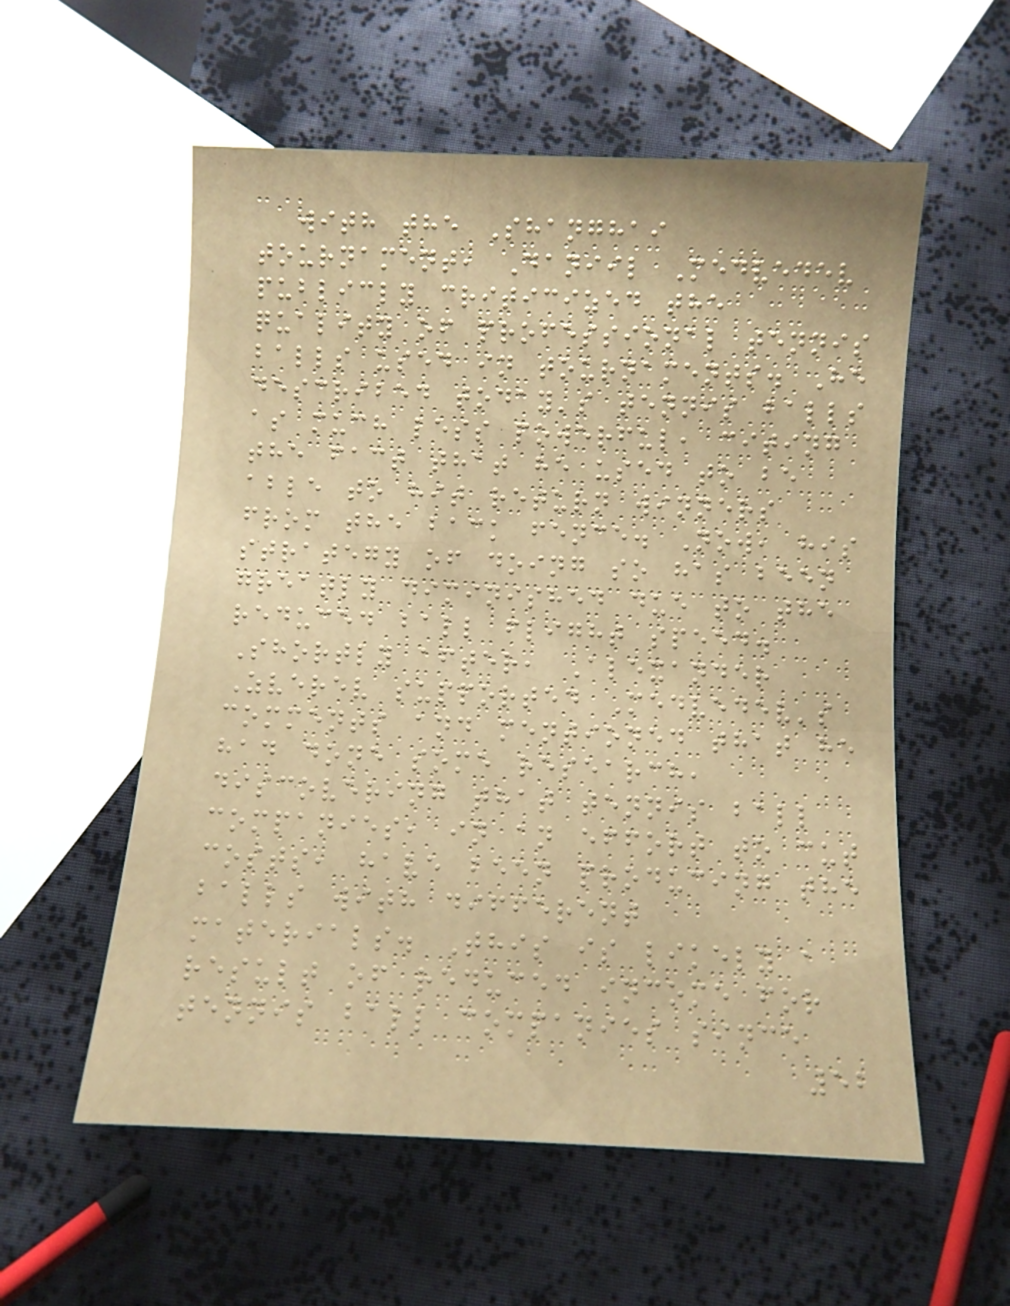with the Shanghai
tournament, Daniil Medvedev
publicly criticized the
quality of professional tennis
balls used in tournaments. He
described today's tennis balls
as much less powerful, citing
the fact that he used to be
able to hit return winners
from the back fence. Now, his
strategy of doing so has been
greatly diminished due to the
reduced ball flight speed.
Shortly after, Alexander
Zverev supported Medvedev's
comments and mentioned that he
had done some research,
discovering that tennis ball
companies, in an effort to cut
costs, have been producing the
balls with different
materials. This is likely a
result of reduced income for
tennis ball companies since
52
